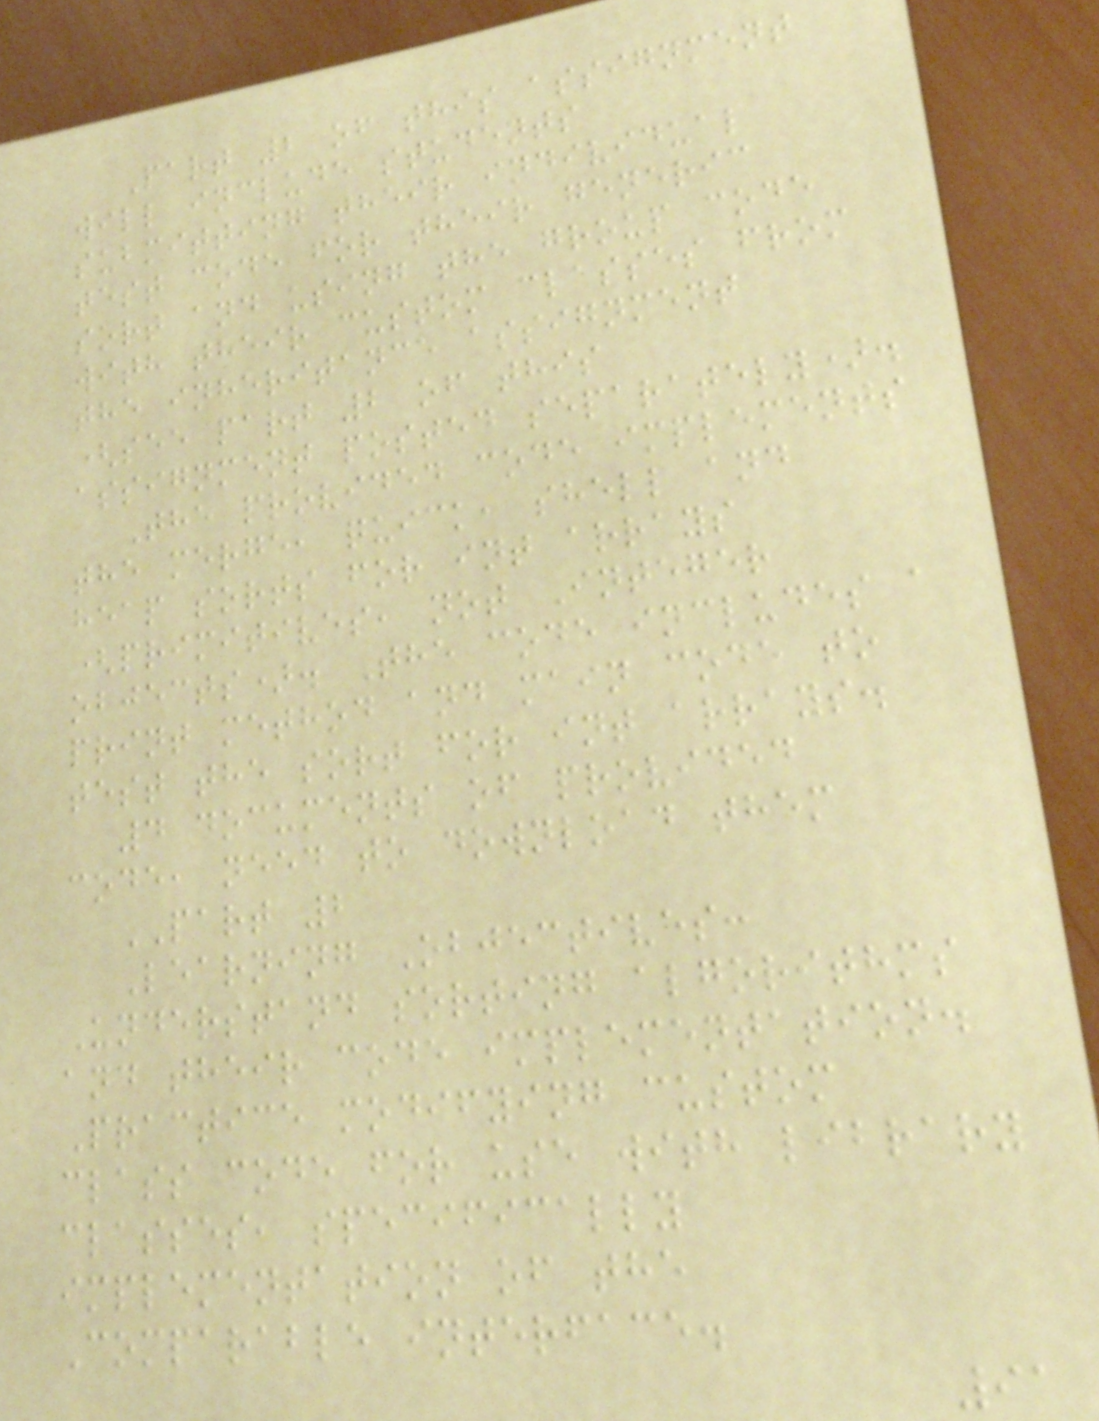Part 2 of this assignment
will include students
submitting their individual
test code for their generic
sort and using the group code
with their custom classes from
the inheritance assignment
(see part 2 of this
assignment posted separately).
The provided code implements
the merge, quick, shell and
heap sorts for int arrays
(primitives, not Integer
objects). The code includes a
print method and main code to
test the sort for int arrays.
4 documents of provided
code, need to download them
PART 2
Learning Objectives:
Understand sorting algorithms
and their code implementation.
Practice modifying custom
class code for use with library
classes, specifically
implementation of the
Comparable interface.
91
